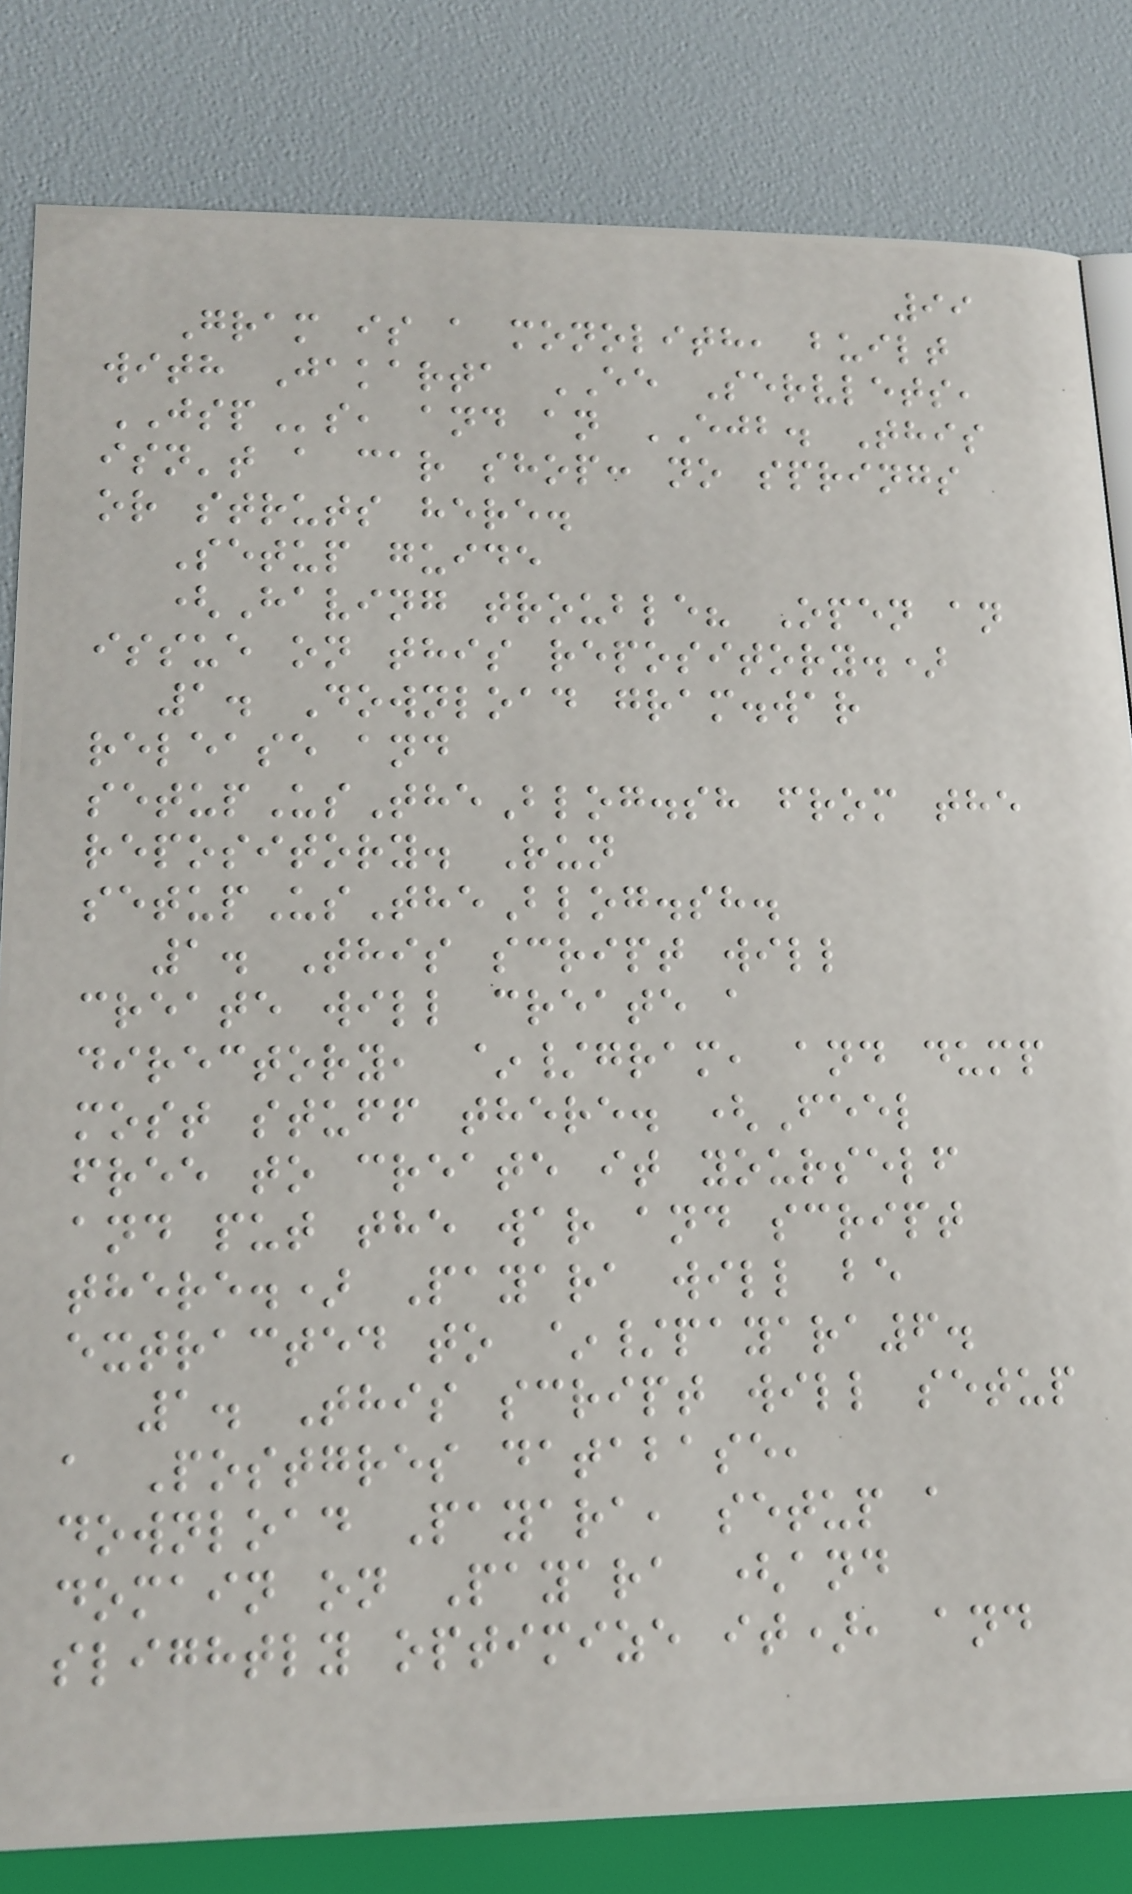99
Gram is a monolith, built
with Jakarta EE Servlets,
JSPs, and an EJB. This
isn't a car shop: no springs
or struts here.
Setup guide
(Having trouble? Open an
issue on this repository.)
1. Download gram.war
release and
setupUsTheBlog.sh from the
repository. Run
setupUsTheBlog.sh.
1. This script will
create will create a
directory, ~/gram, and dump
most stuff there. (Feel
free to create it yourself
and put the war and script
there.) Payara will be
extracted to ~/payara6.
1. This script will setup
a Postgres database,
download Payara, setup a
domain on Payara (and
slightly optimize it), and
